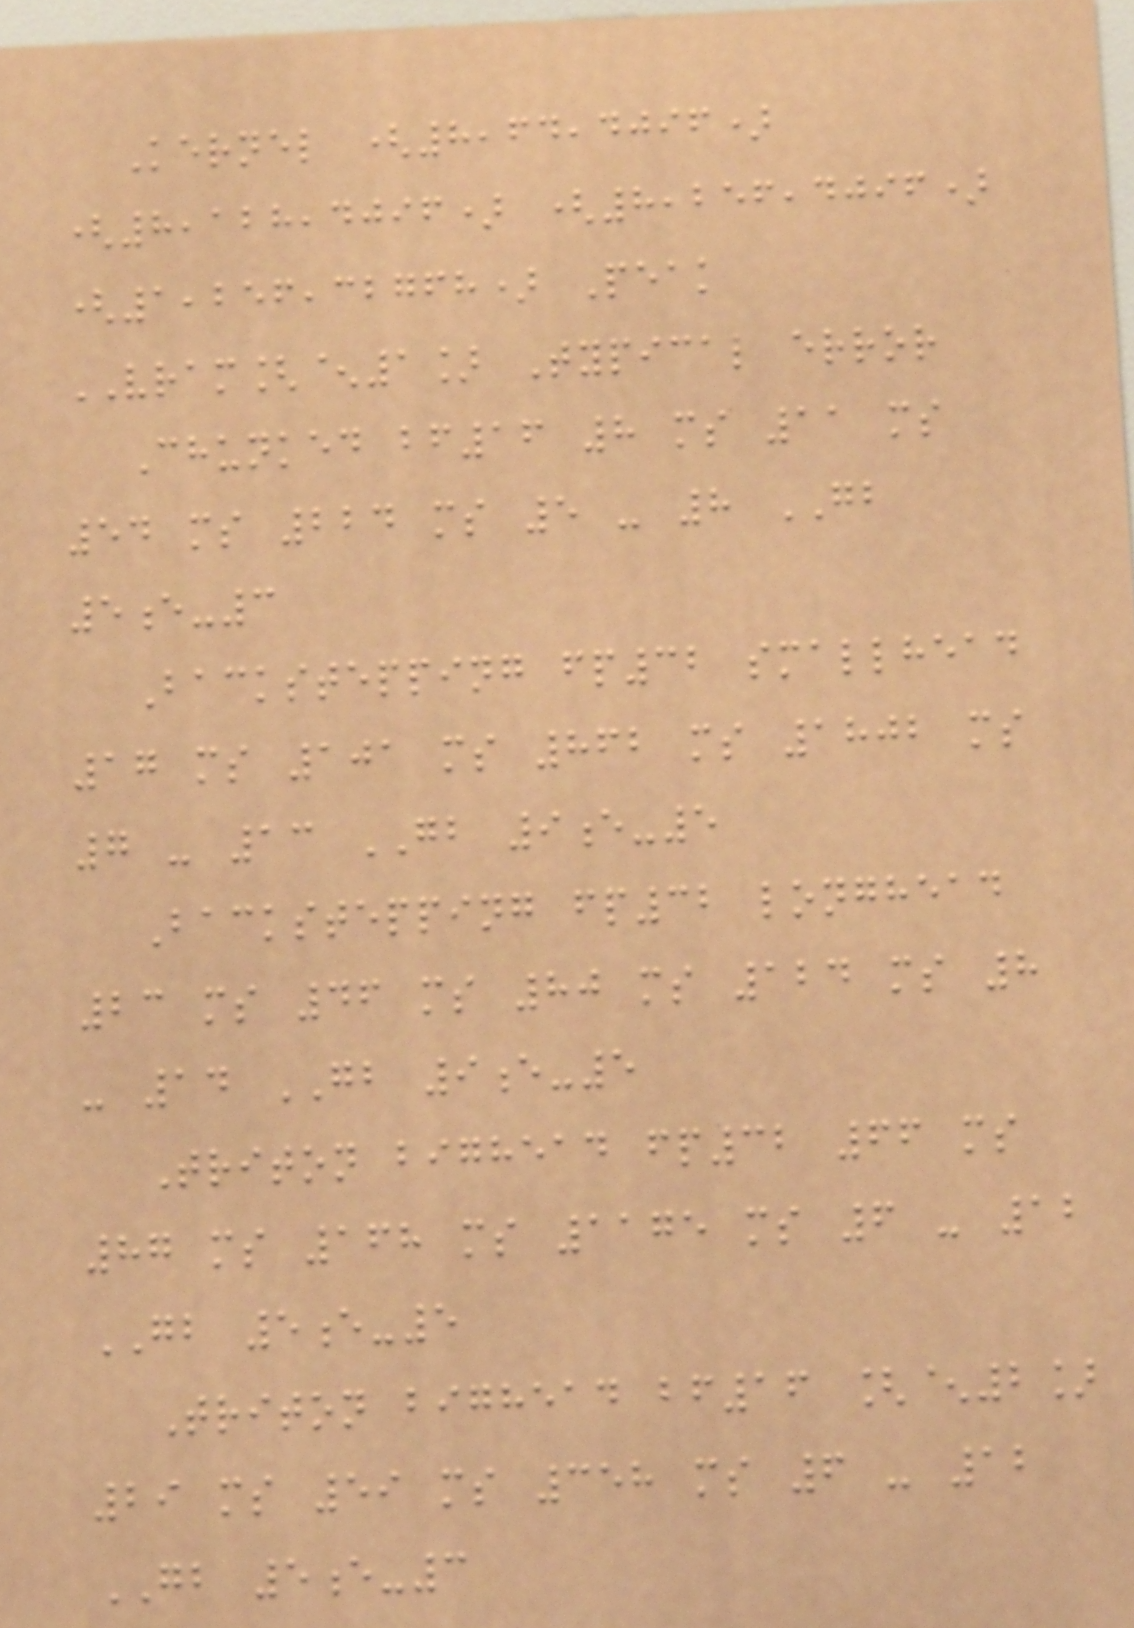Kernel (8,64,4096)
(8,128,4096) (8,256,4096)
(1,256,32768) Peak
VRAM[^1] Typical error
Chunked bf16 8 ms 11 ms
54 ms 224 ms 5 - 8 GB
5e-3
Backstepping fp32 smallhead
17 ms 101 ms 862 ms 1802 ms
7 - 13 GB 9e-5
Backstepping fp32 longhead
23 ms 46 ms 80 ms 124 ms 8
- 14 GB 9e-5
Triton bighead fp32 66 ms
87 ms 168 ms 1175 ms 6 - 12
GB 5e-5
Triton bighead bf16 [^2]
29 ms 59 ms 358 ms 6 - 12
GB 5e-3
